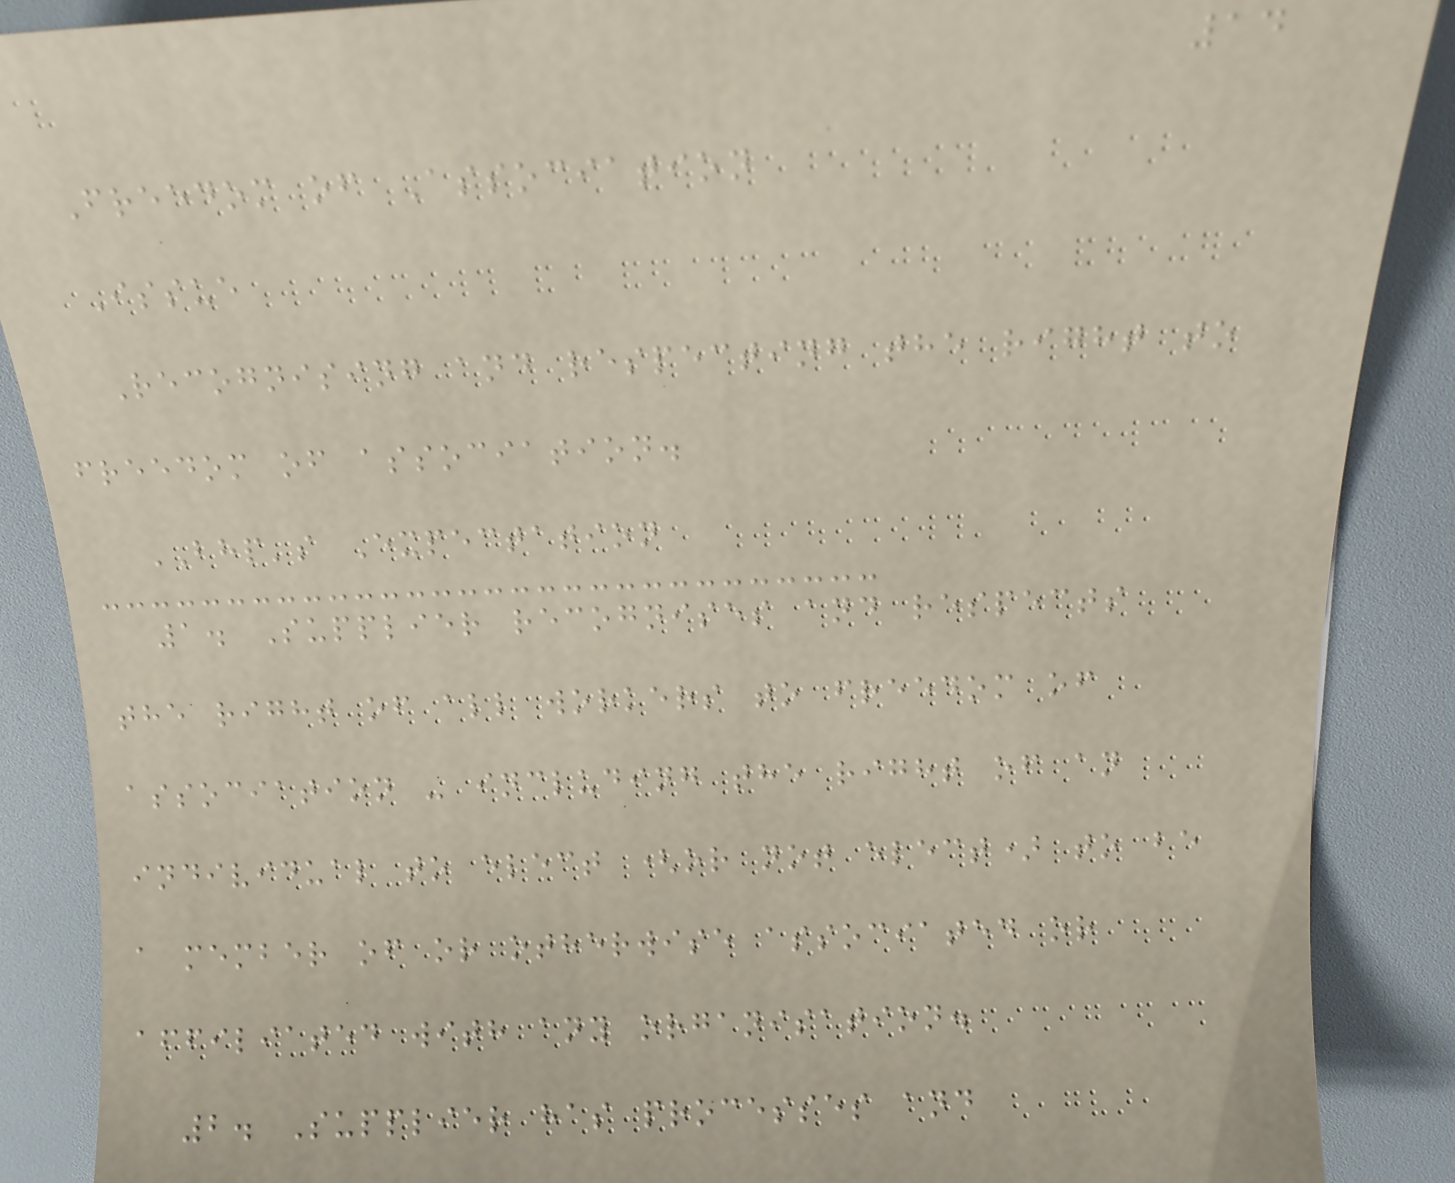14
Freedom of Association
Issue
Recognising and respecting the right to
freedom of association.
BHP's Expectation
1. Supplier recognises and respects
the right of all workers to freedom of
association - including the right of an
individual to elect (or not elect) to be
a member of or otherwise associated or
affiliated with any organisation.
2. Supplier has processes and
